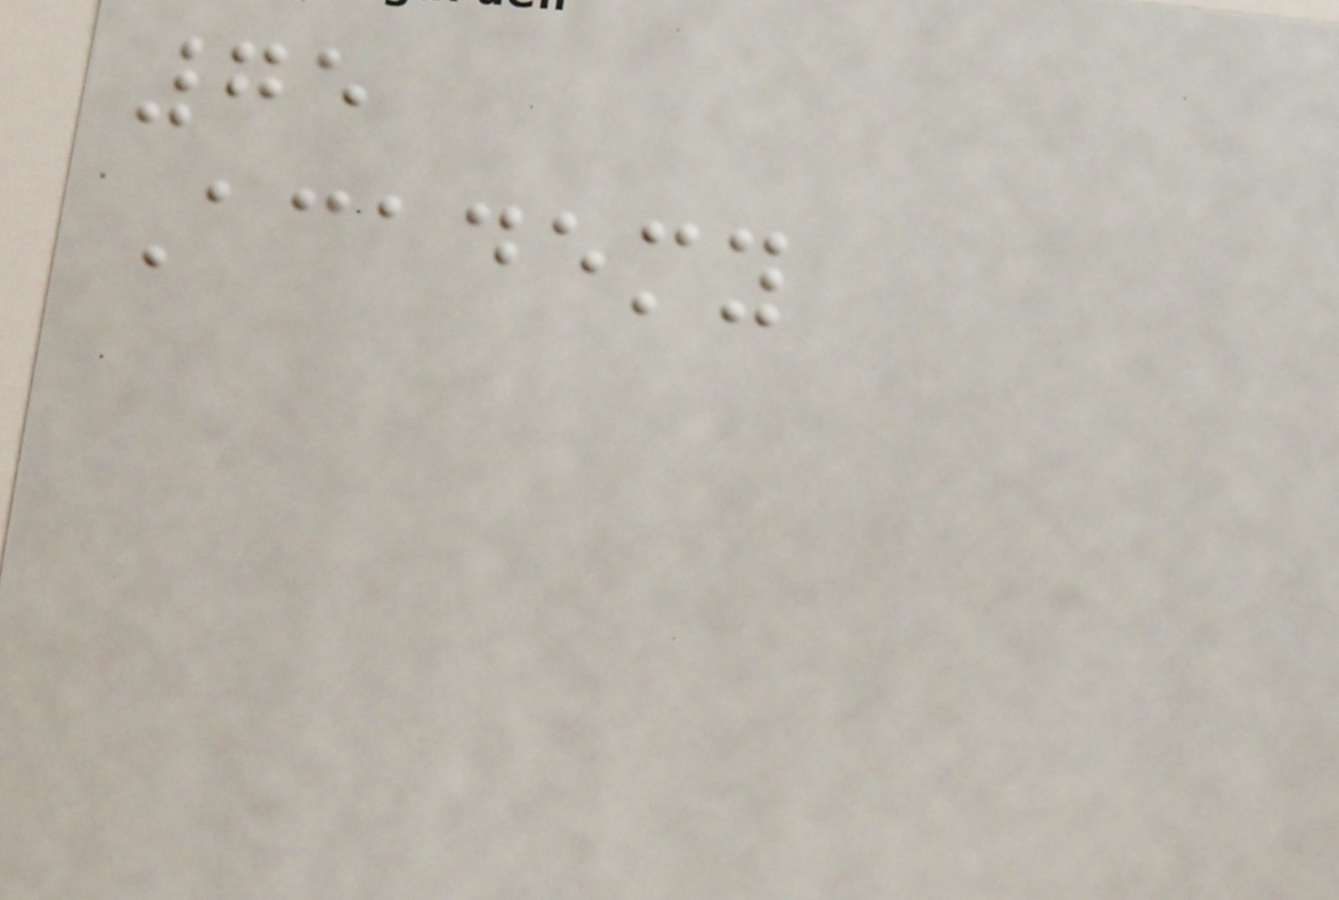75
Academy
